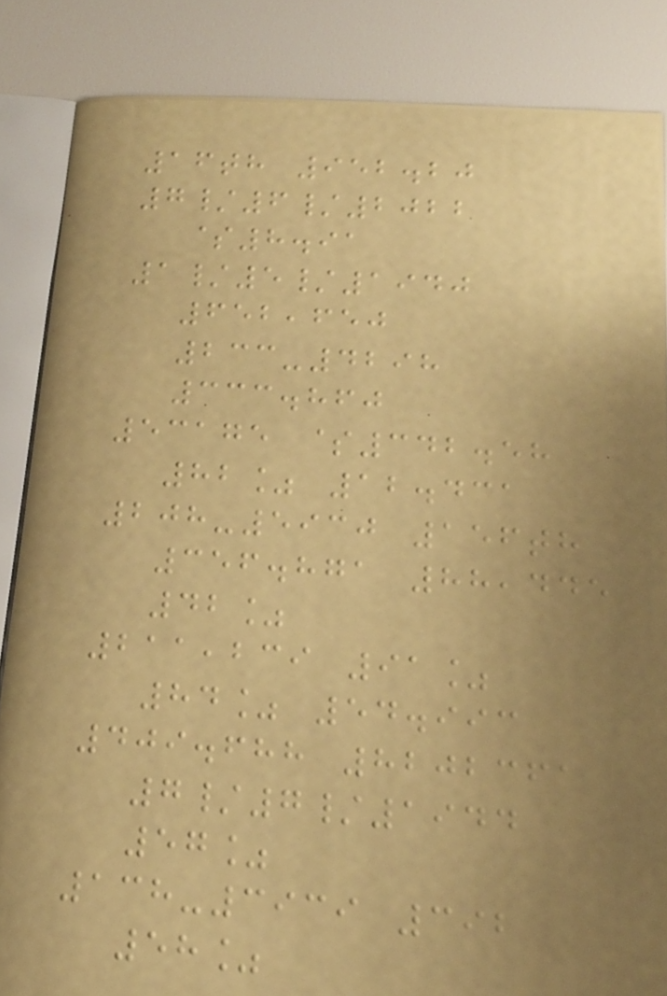16th 952.20
7/6/2022
$8.91
1/5/1940
652,650
233-4298
333.860
53175 $342.58
82% 12.431
208-5930 156th
356.871 88,445
42%
211,239 91%
84% 54.993
409.688 8202361
7/7/1944
57%
138-3939 392
58%
